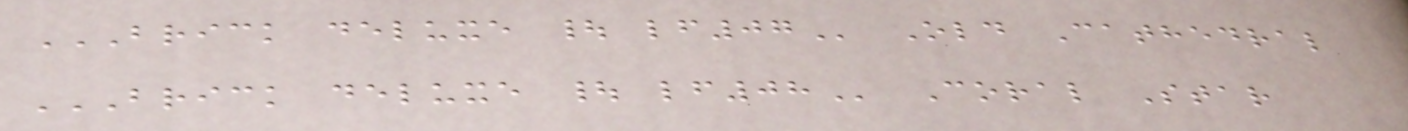BRICK DELUXE | LF07 Old Cathedral
BRICK DELUXE | LF08 Coral Star
